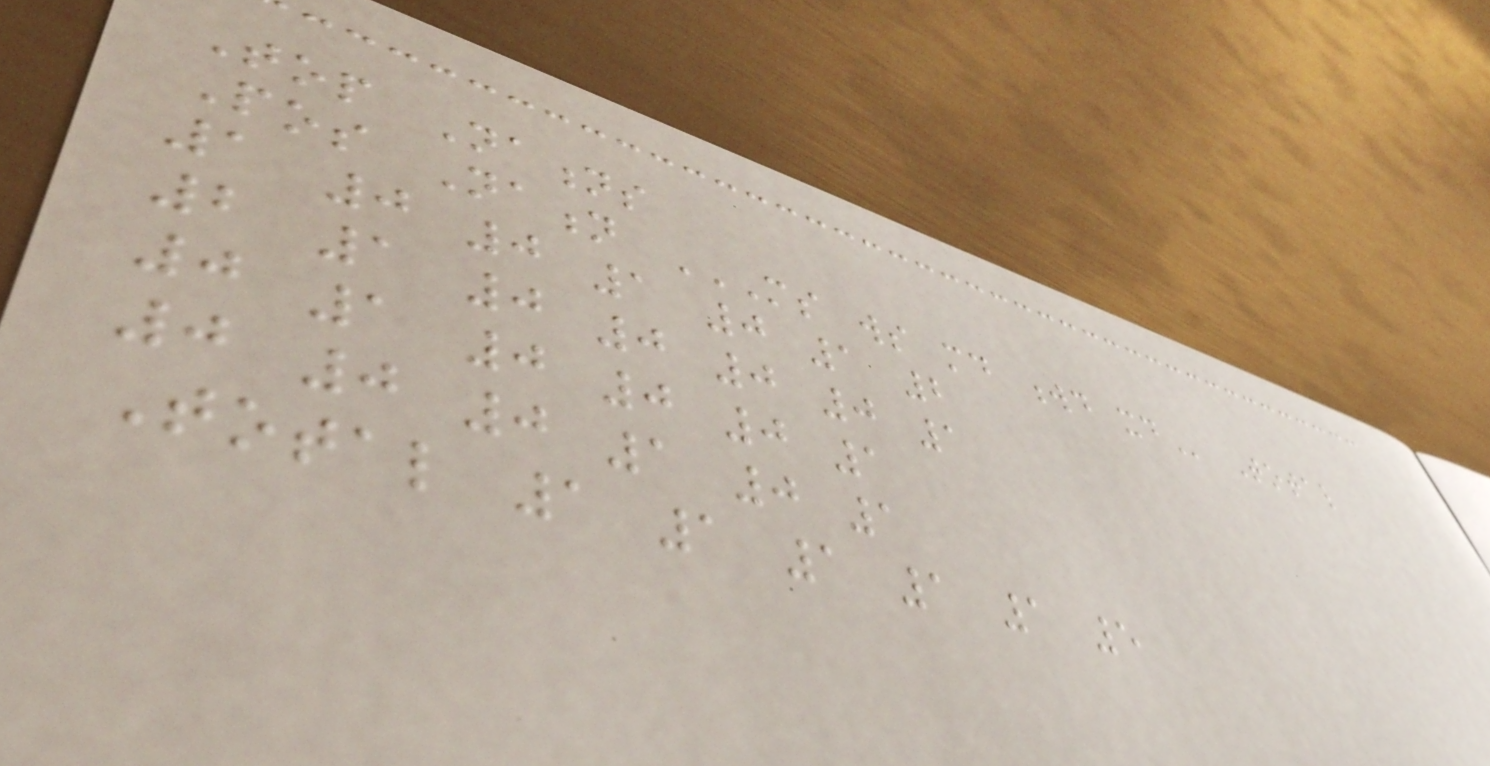Top Nations
Pos Nation MS WS MD WD XD Total
1 0 0 1 0 1 2
2 1 0 0 0 0 1
0 1 0 0 0 1
0 0 0 1 0 1
Total 1 1 1 1 1 5
